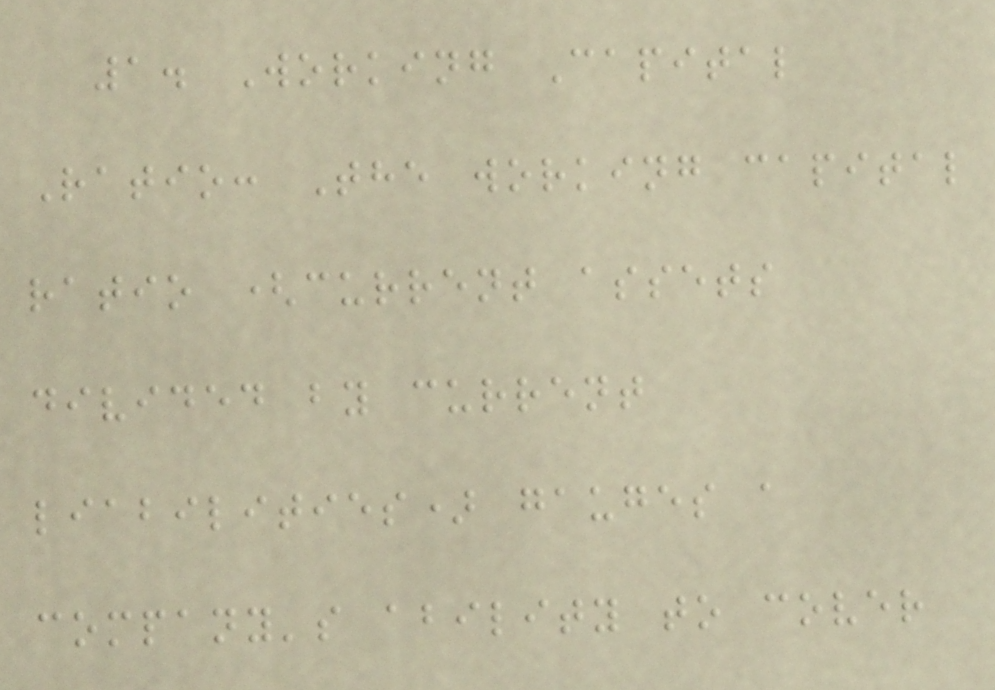1. Working Capital
Ratio: The working capital
ratio (current assets
divided by current
liabilities) gauges a
company's ability to cover
